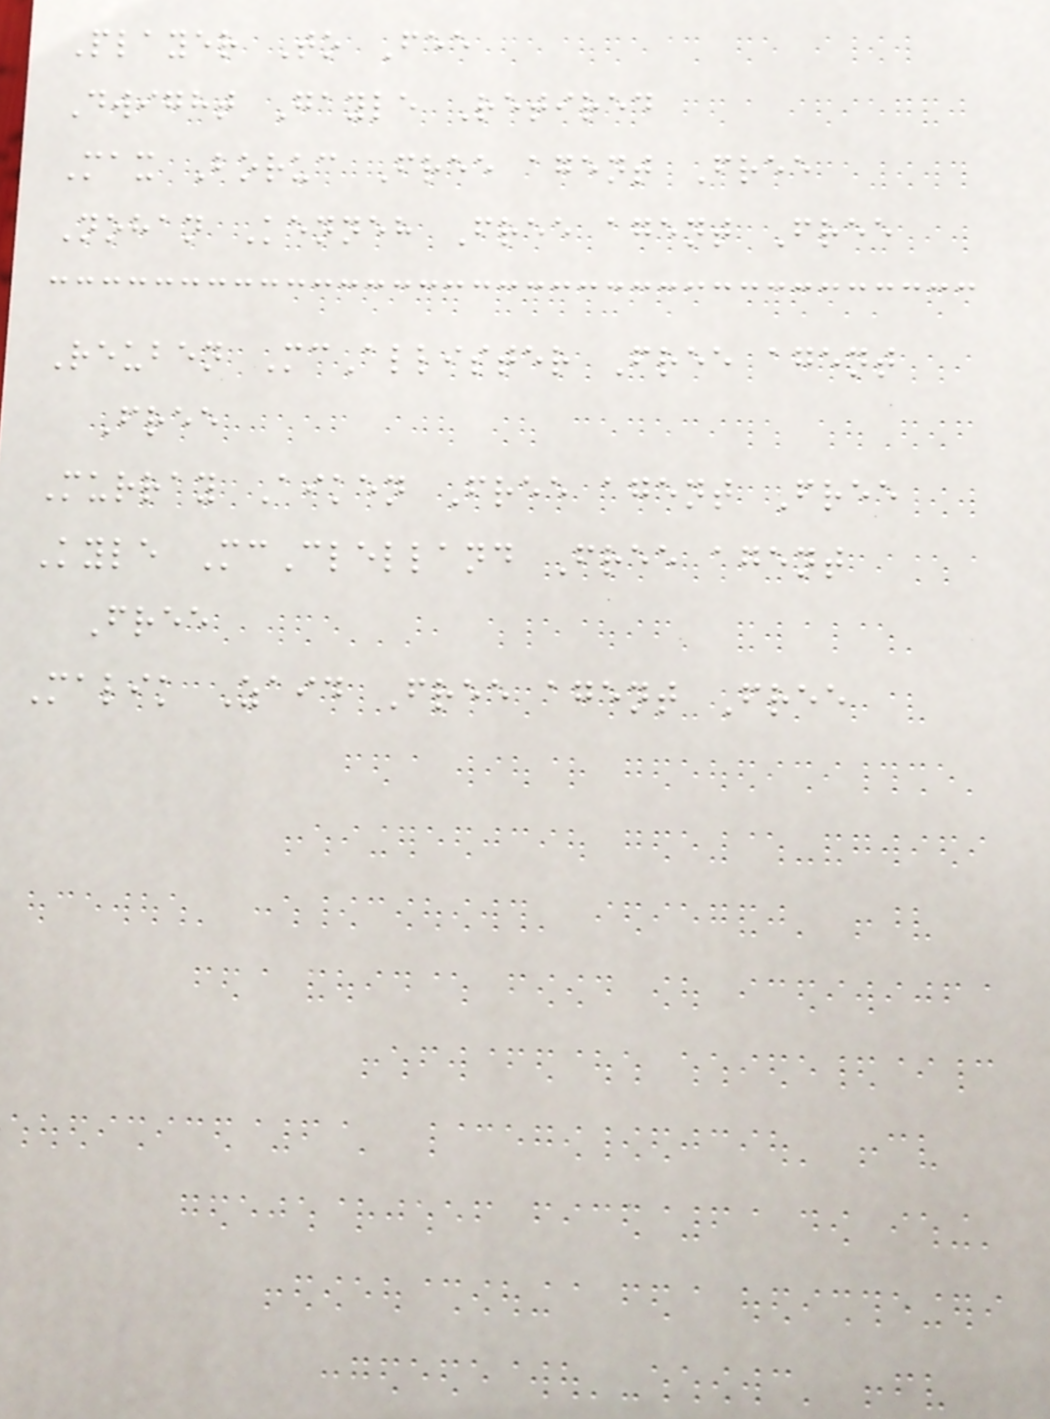Player To Fee
Dwight Gayle Retired
Max Boruc Free agent Free
Nohan Kenneh Free agent Free
Reuben McAllister Free agent
Free
Murray Aiken Free agent Free
Kyle McClelland Free agent
Free
Malik Zaid Free agent Free
